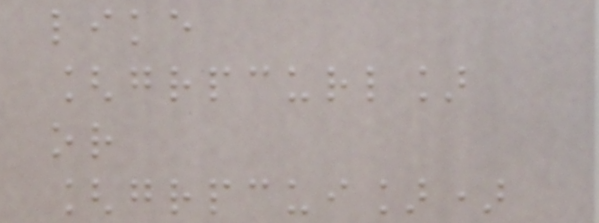like
[grpcurl]
or
[grpcui])
